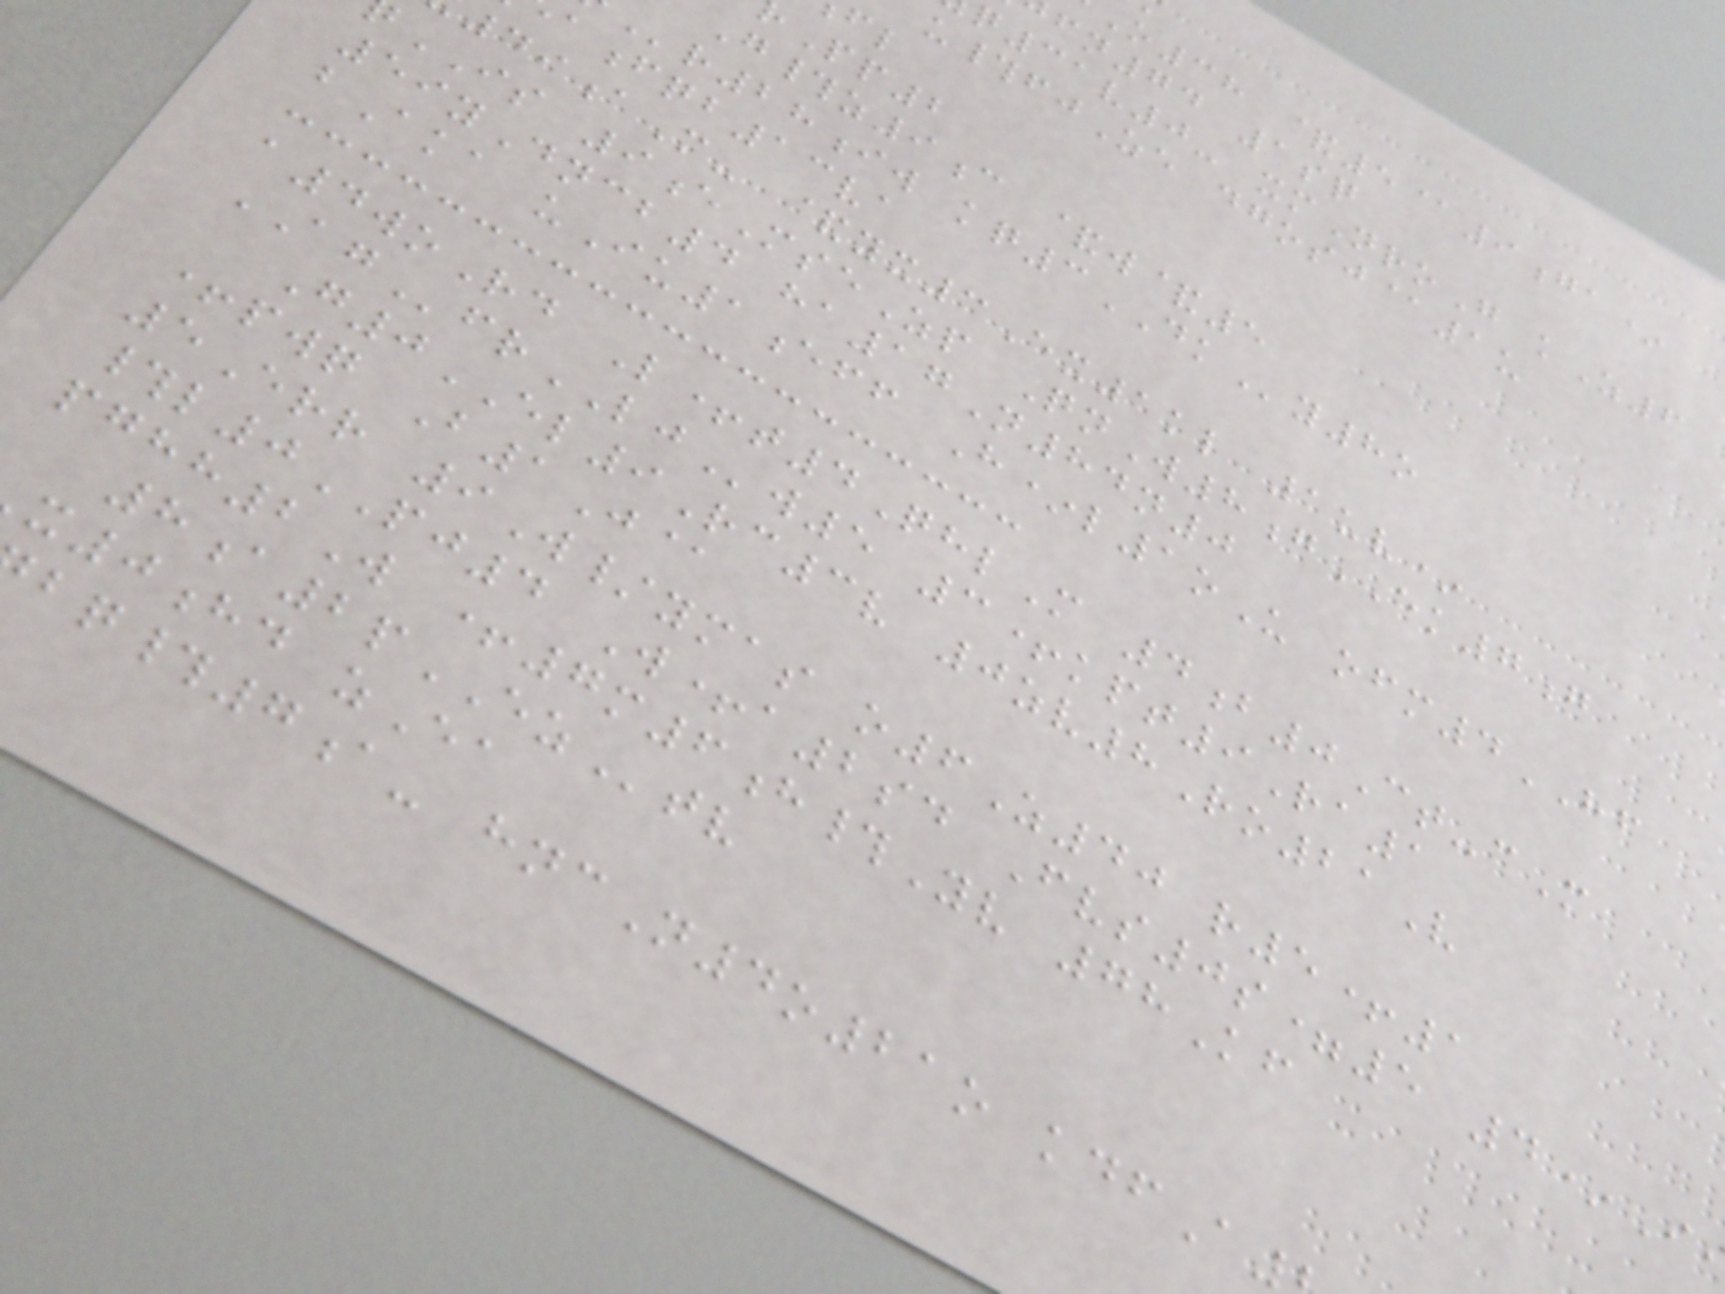O38 &5@9ga*
n74 1sq
q31v0- xmNroG kZ6
u#fjZe dgosj@1u
Pp2
G#z9c &w&5
r28iw kq3DKy8o
fqb13va
49aM- &yx3Ex1kl 1uv*
IS 9eMseZp QnW8gEK7g
59yDncb4 ha17N84n0
bAka uIu1eff H*l1oU ofm4HF
a4woRd L+t4QhlM 4b0Ct-cM
AGfrLJw5 3+kpt9Ra1
G0EL9Rc3v 0zv8Ro21V
+pwq B1J@
5Err 9W/ymas o6Z40 r5+1
#l0PJ4 W+a2sd Fvs0s=5 4*I
pghh2W +7m6h#Yv 78Kf
8a2pEZtv
x0hd zEa
bq#7a- hncN4o21o kdfA
